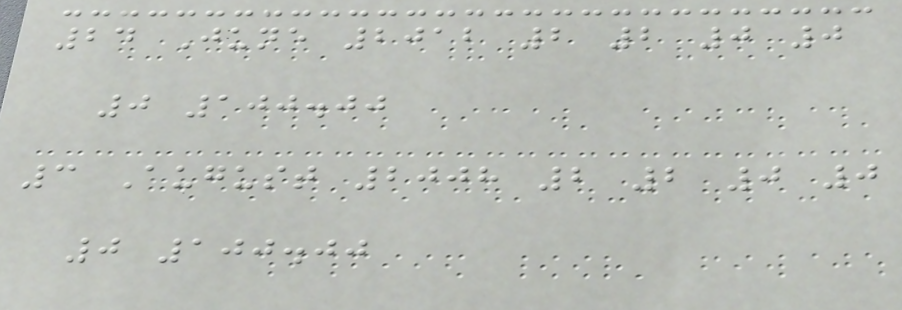24 June 2012 2 2 0 0
0 100.00
3 August 2008 2 2 0 0
0 100.00
